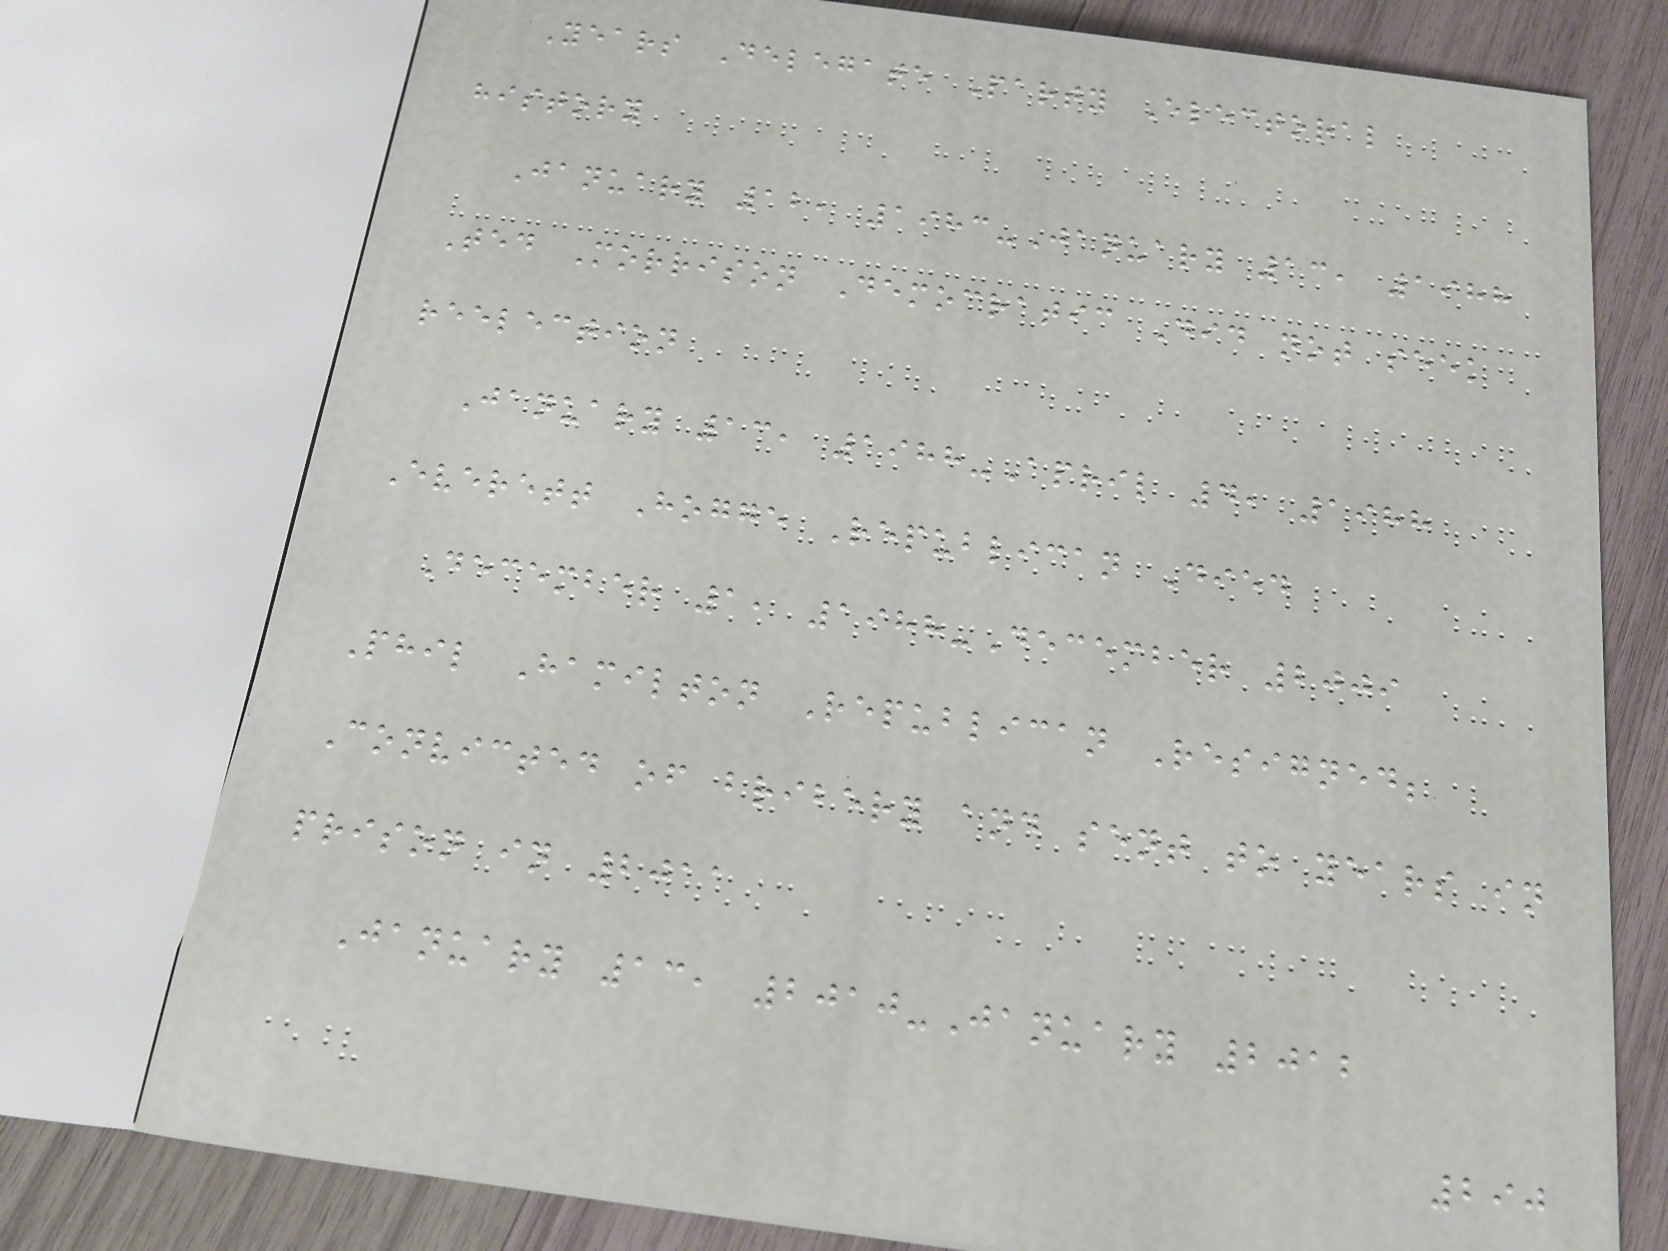Years Delegate Party Electoral
history
January 12, 1983-January 13, 1988
Ted Morrison Democratic Did not seek
reelection
January 13, 1988-April 4, 1988
Everett Hogge Republican Died
December 1, 1988-December 2009
Phil Hamilton Republican Resigned;
Convicted of bribery and sent to years in
prison in 2011
January 13, 2010-January 2012
290
